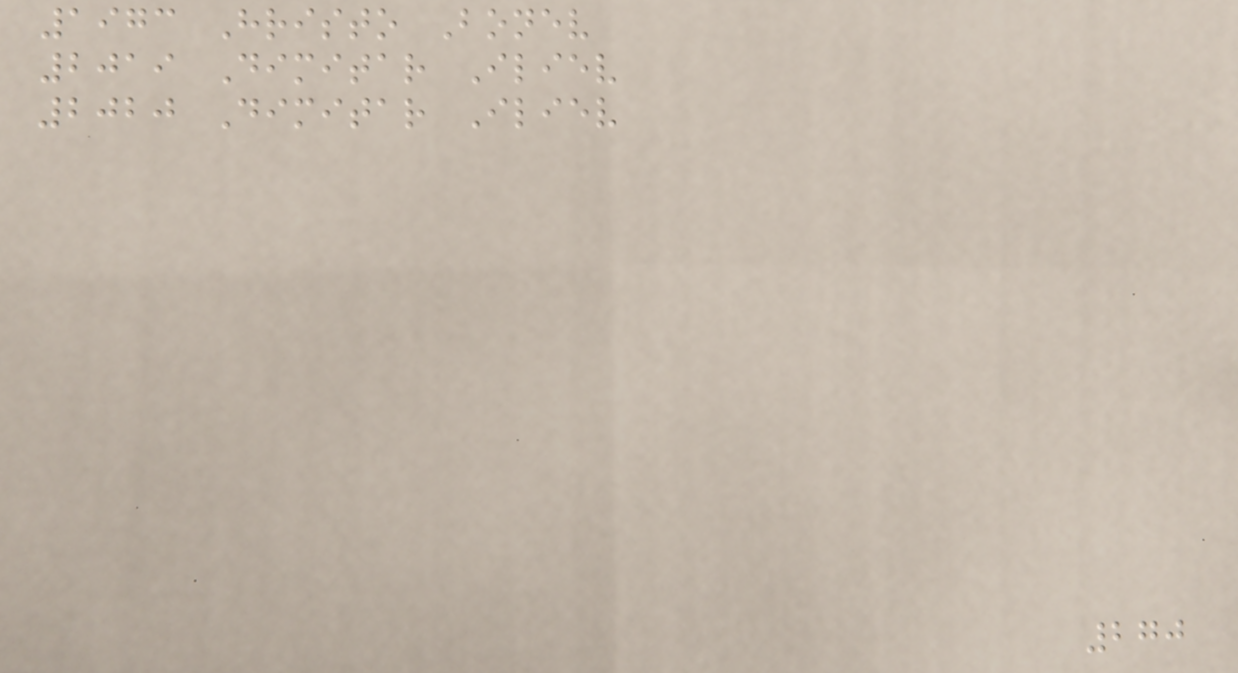1973 Hristo Bonev
2019 Dimitar Iliev
2020 Dimitar Iliev
270
